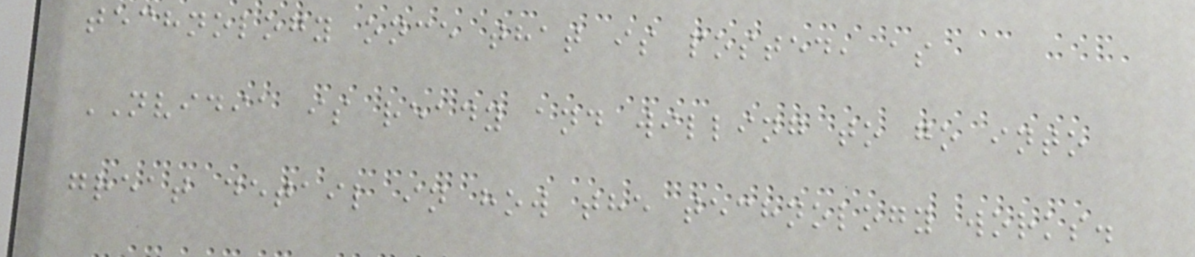technology once that is posted, as
NVIDIA is ready and willing to go into
great detail in how the technology works.
